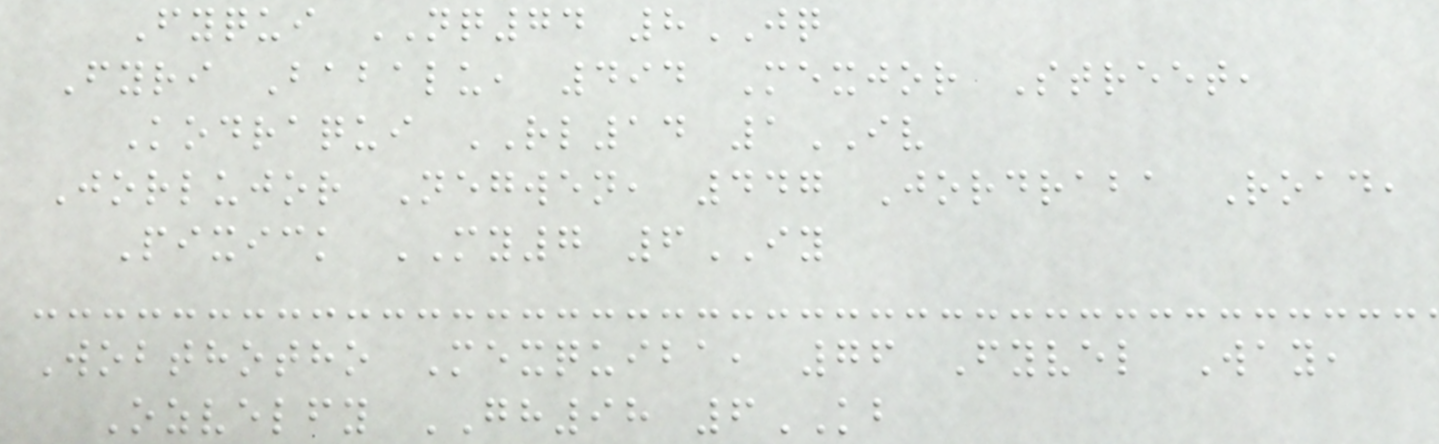Fyqui NQ74 8JQ
Fyri Babalu, 494 Mexjor Street,
Kodraqui RL14 1IV
Jorlujor Negwen, 447 Jordraba Road,
Pixick MY7 6IY
Wobthotho Mexquiba, 76 Fyvel Way,
Ozvelfy GH98 6KB
